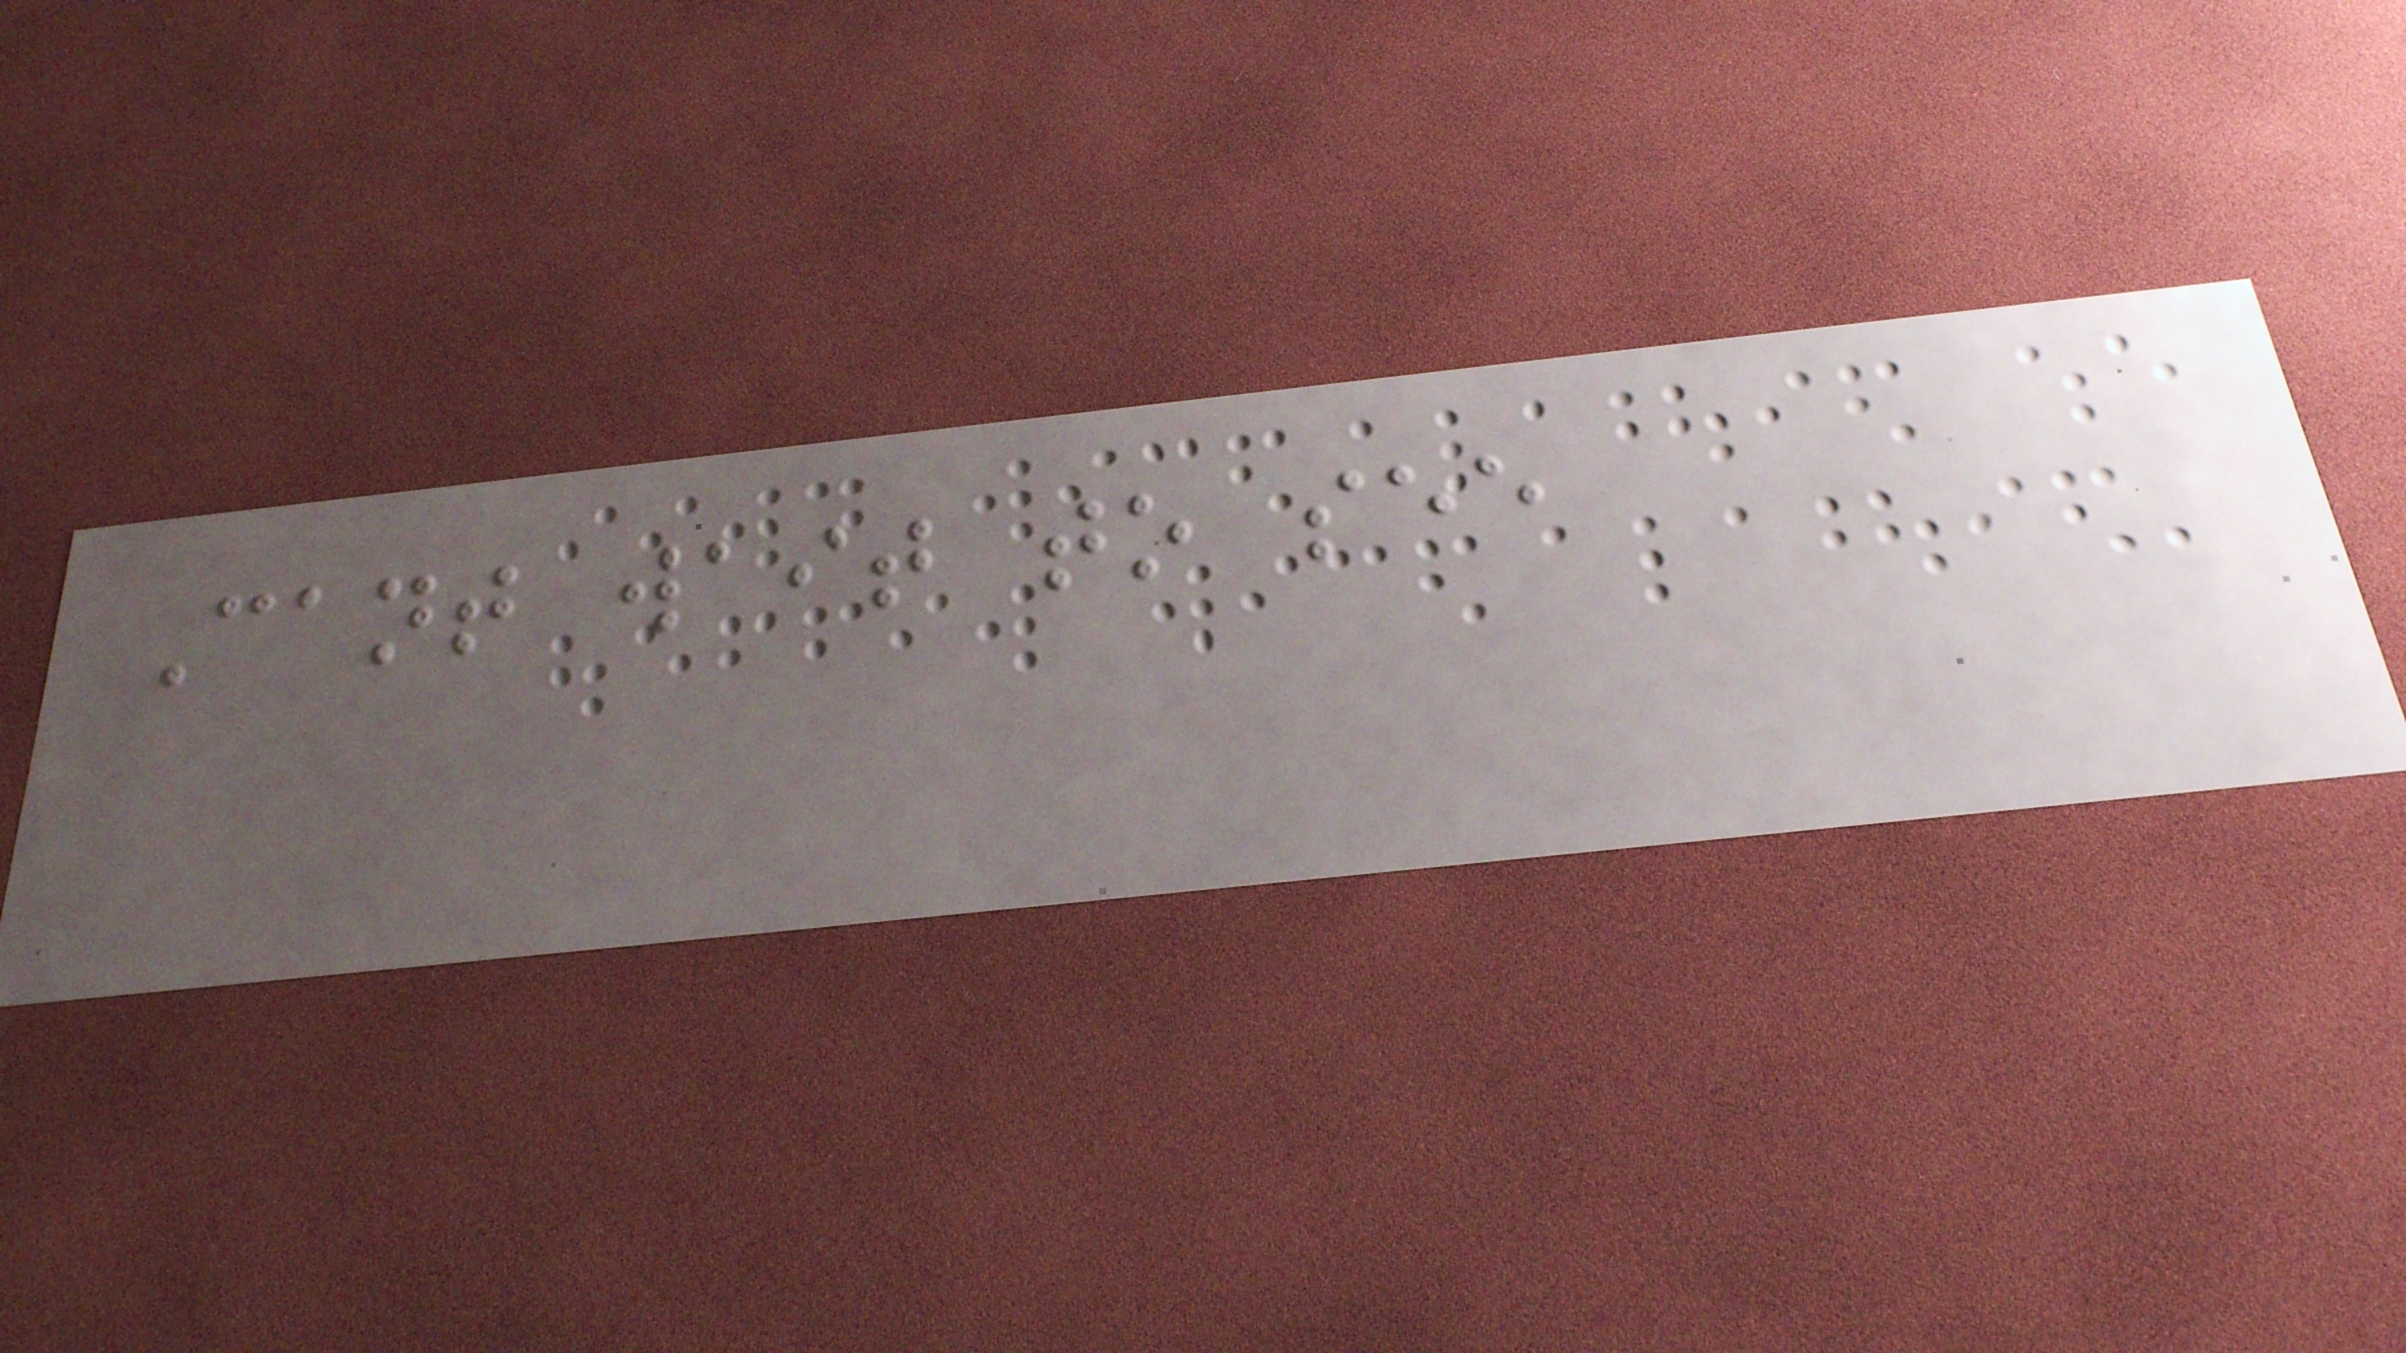Cant wait to see
